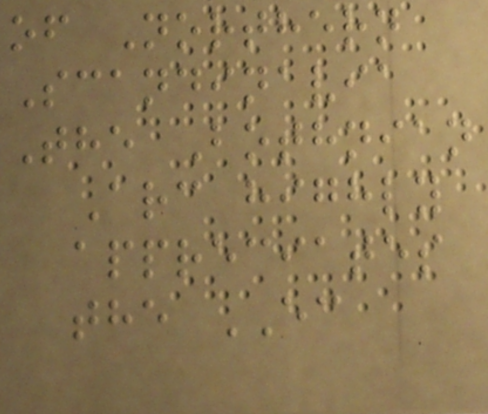of Northern
Scandinavia
The Bothnian
Arc highly
appreciates
the EC
